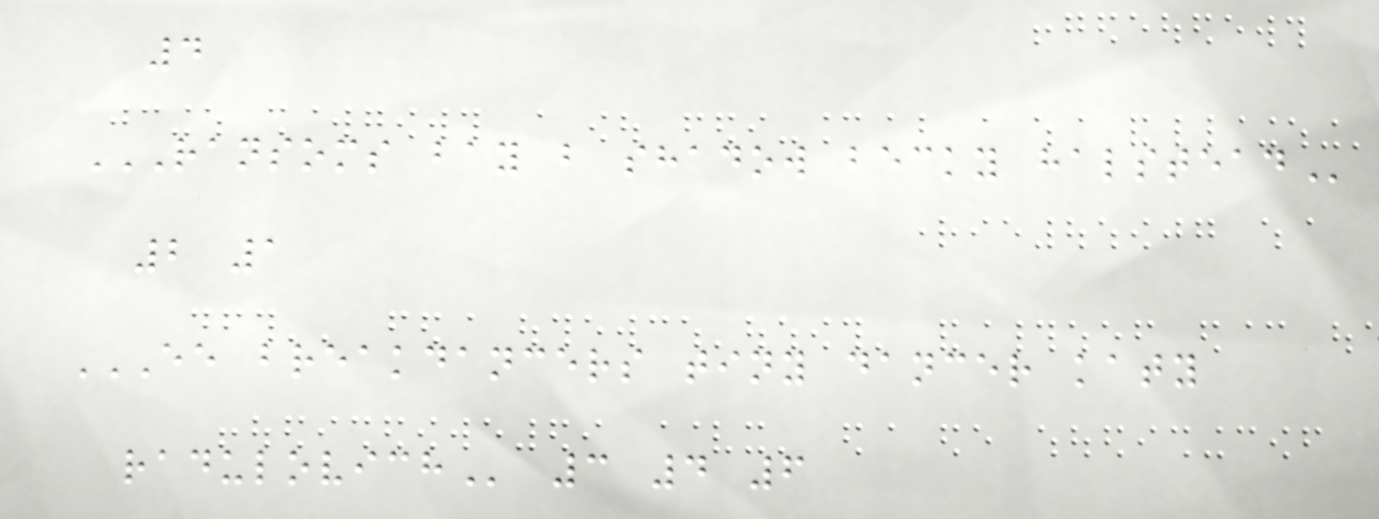4
RANSOMS BAY B SHADOW BECKY HALSTEAD
2 1
EE BREAKDANCERS TINY DANCER KATY
RADULOVICH 3 4 6
